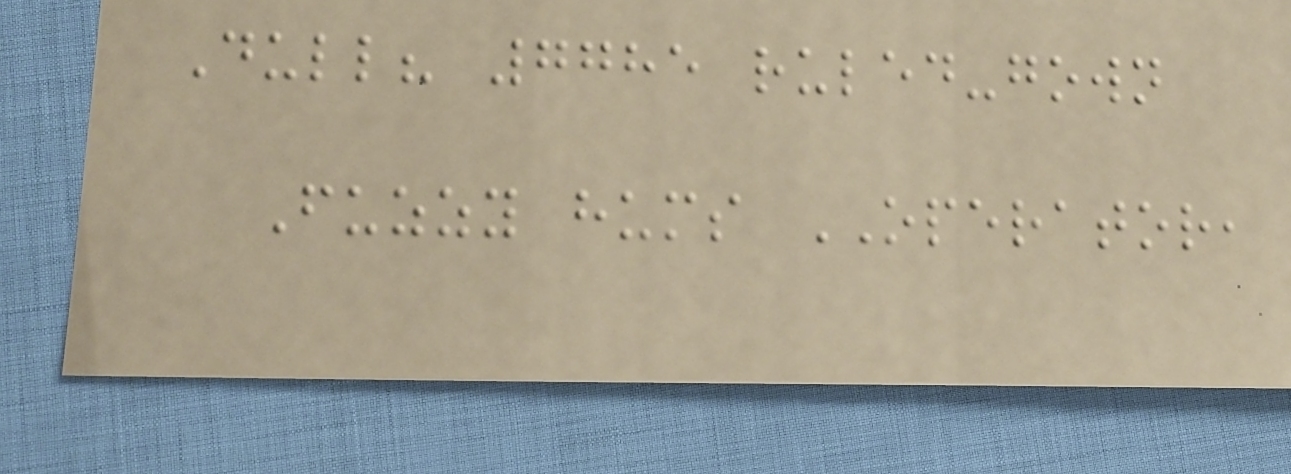Dull? 7785 ruled-gown
Fuzzy hums OPERATOR,
